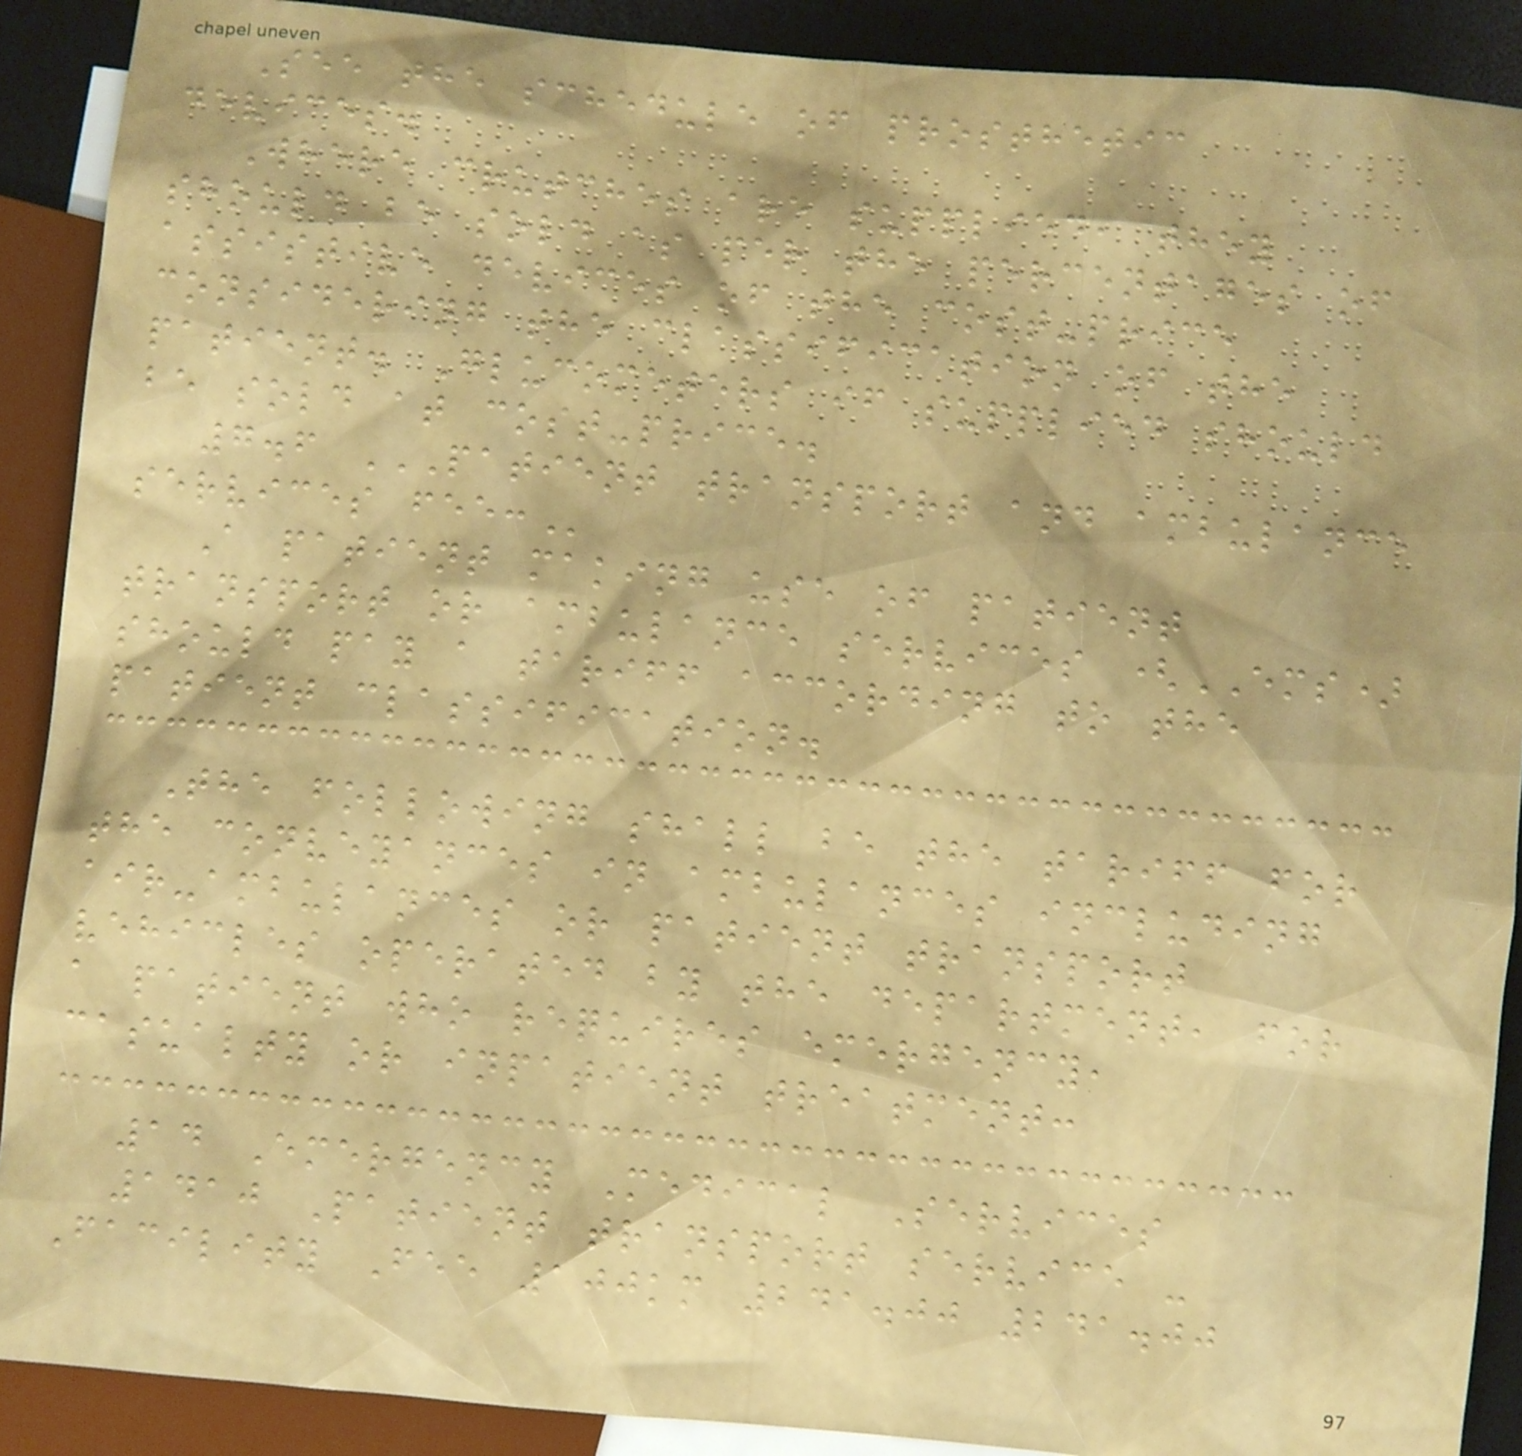See the schedule of prosthetic
devices.
Where crutches are supplied, they
should be sold as per the percentages of
assistive devices of the cost-price
considering the classification of the
patient. Glucometers if supplied should
be sold at cost-price.
7.6 PATIENT TRANSPORT AND AMBULANCE
SERVICES FEE:
A patient making use of patient
transport or ambulance services (EMS)
should pay a tariff according to the
patient classification.
The following shall be the tariff for
the conveyances in ambulances including
air-ambulances or patient transport
vehicles operated by the department, for
a patient who requires emergency,
casualty or inpatient treatment:
14 Emergency Medical Services
1410 Patient transport service -
Facility Fee 100km 241.00 241.00
